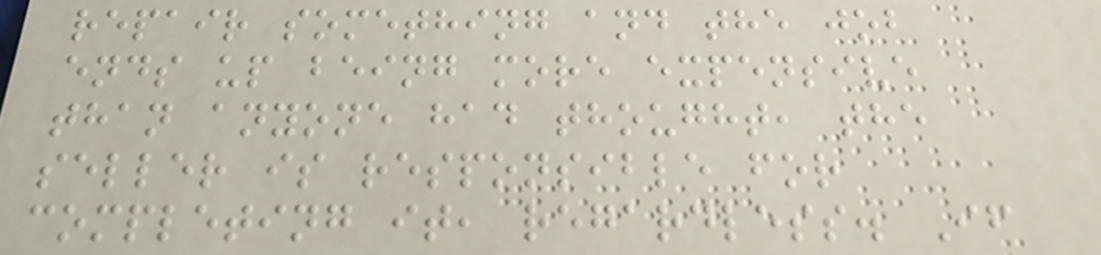repair something and the job
ends up being more expensive
than anyone had thought, the
seller is responsible for
completing it, regardless. If
